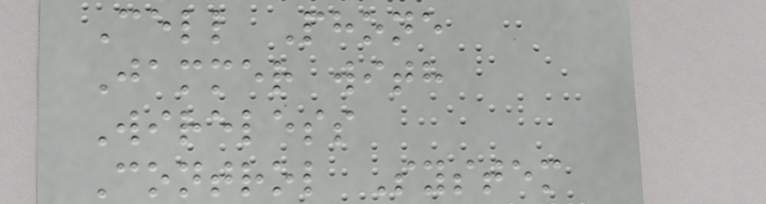Cell Phone
Jammer with
Wireless
Control System
